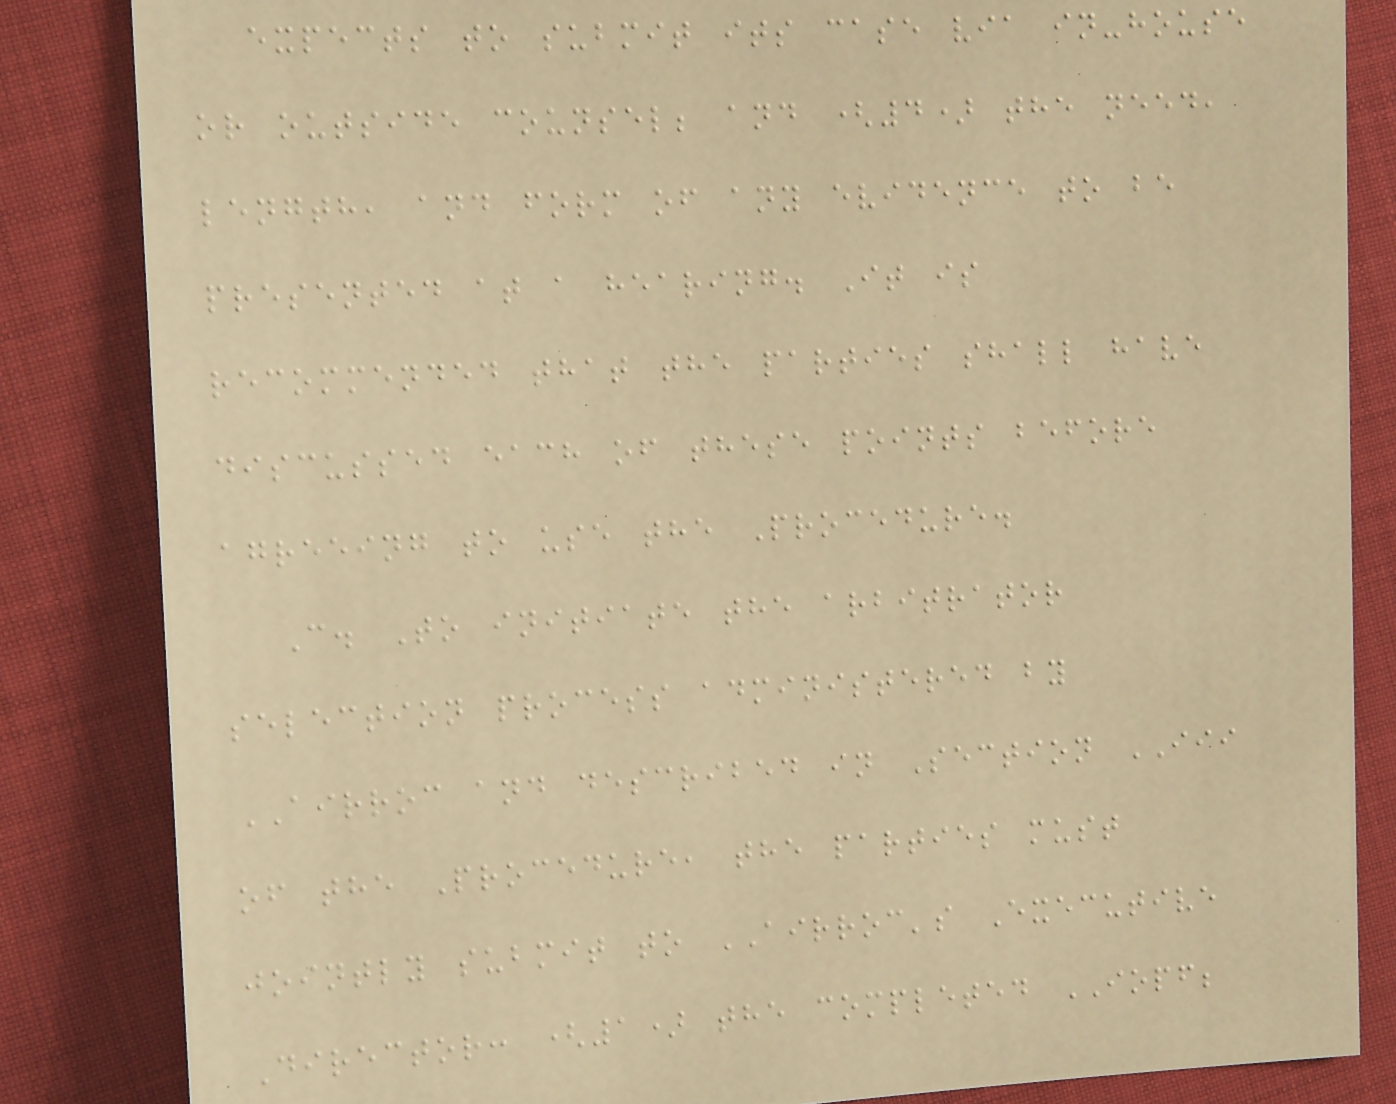expects to submit its case via in-house
or outside counsel; and (4) the need,
length, and form of any evidence to be
presented at a hearing. It is
recommended that the parties shall have
discussed each of these points before
agreeing to use the Procedure.
C. To initiate the arbitrator
selection process administered by
AIRROC and described in Section III
of the Procedure, the parties must
jointly submit to AIRROC's Executive
Director: (1) the completed IOPF;
